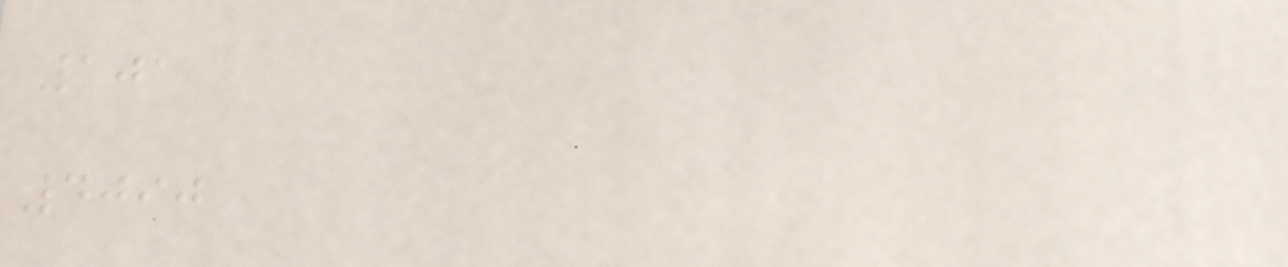101
4090
